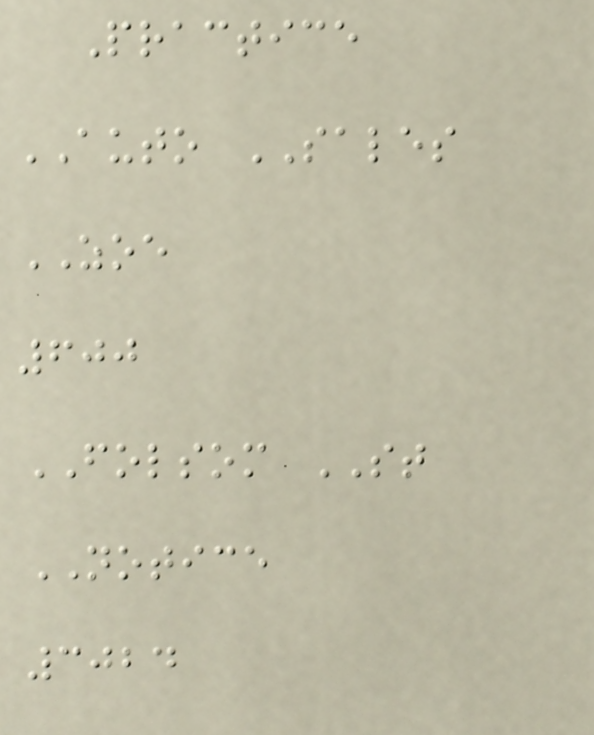Practice
AUTO SALES
ZOE
600
FOLSOM ST
NOTICE
3024
